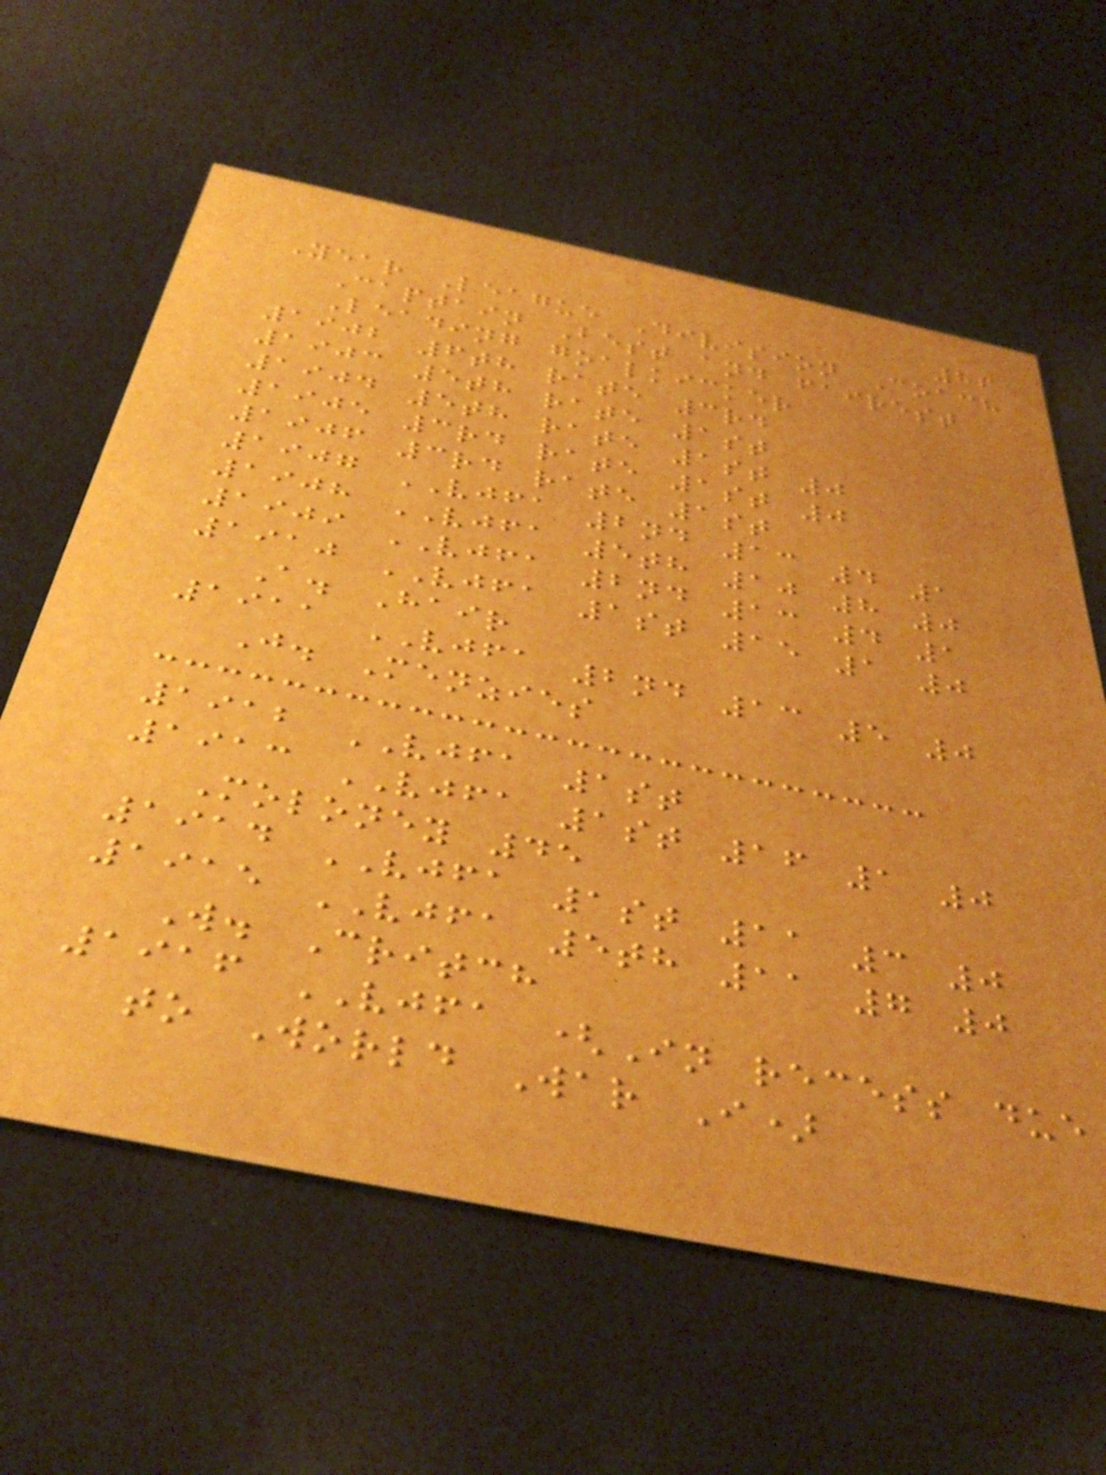86
Year League Division Coach
Captain Best and fairest
Leading goalkicker
1902 6th rate 3rd
1903 5th rate 1st
1904 5th rate 1st 0
1905 3rd rate 1st 0
1906 3rd rate 1st
1907 VJFA 2nd 13 4 1
1908 VJFA 5th 10 8 0
1909 VJFA 2nd 13 4 1
1910 VJFA 1st 15 1 0
A. Hair
1911 VJFA 2nd 13 5 0
J. Menzies
1912 VJFA 1st
1913 VJFA 1st 16 1 0
Moloney 45
1914 VJFA 1st 11 3 0
1915 VJFA 5th 11 7 0
W. Critch
1916 VJFA (In recess due
to World War I)
